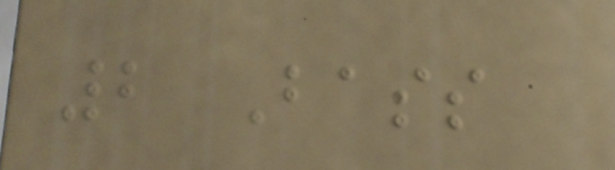2 Bass
